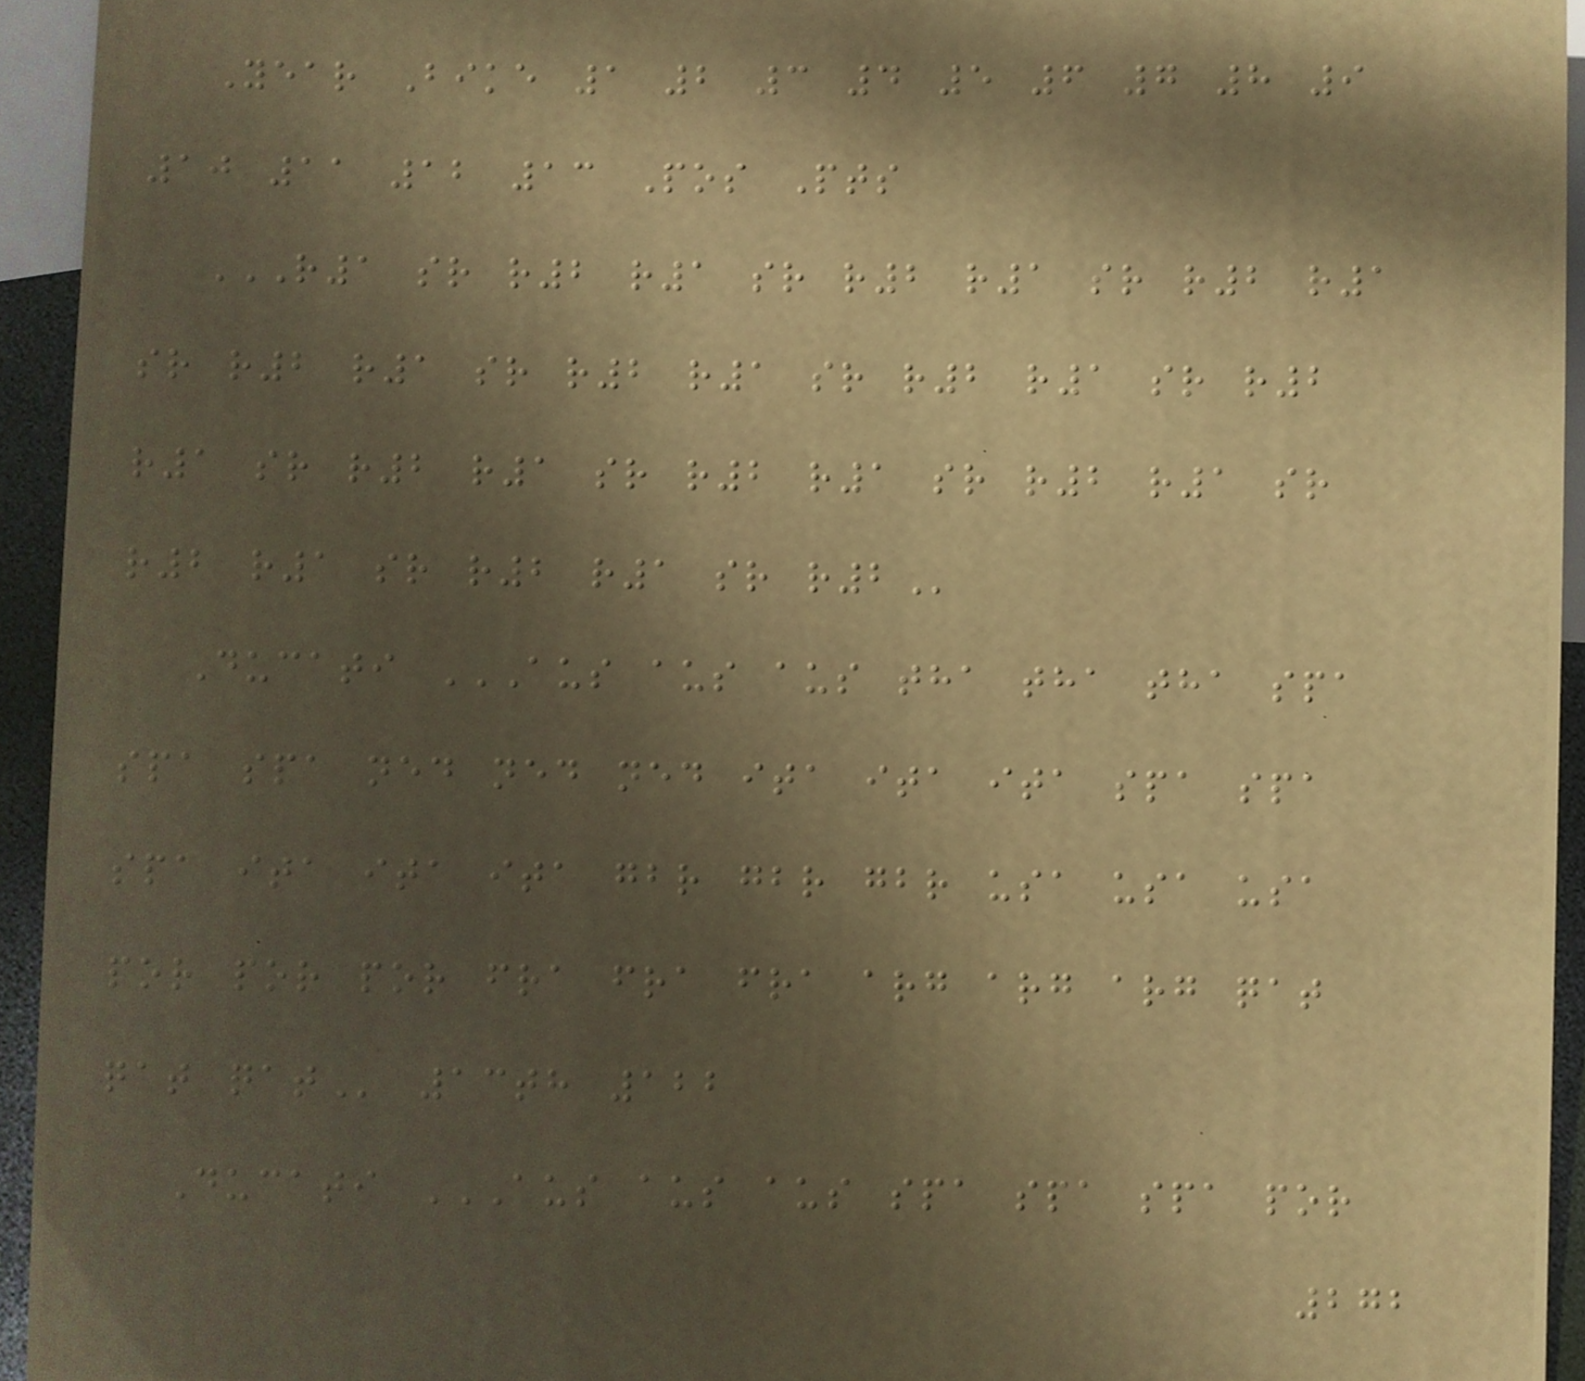Year Bike 1 2 3 4 5 6 7 8 9
10 11 12 13 Pos Pts
R1 SR R2 R1 SR R2 R1 SR R2 R1
SR R2 R1 SR R2 R1 SR R2 R1 SR R2
R1 SR R2 R1 SR R2 R1 SR R2 R1 SR
R2 R1 SR R2 R1 SR R2
Ducati AUS AUS AUS THA THA THA SPA
SPA SPA NED NED NED ITA ITA ITA SPA SPA
SPA ITA ITA ITA GBR GBR GBR USA USA USA
POR POR POR FRA FRA FRA ARG ARG ARG QAT
QAT QAT 13th 122
Ducati AUS AUS AUS SPA SPA SPA POR
272
